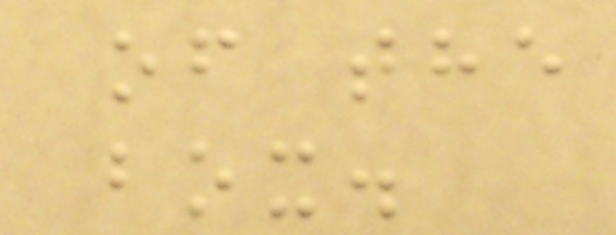of the
box.
